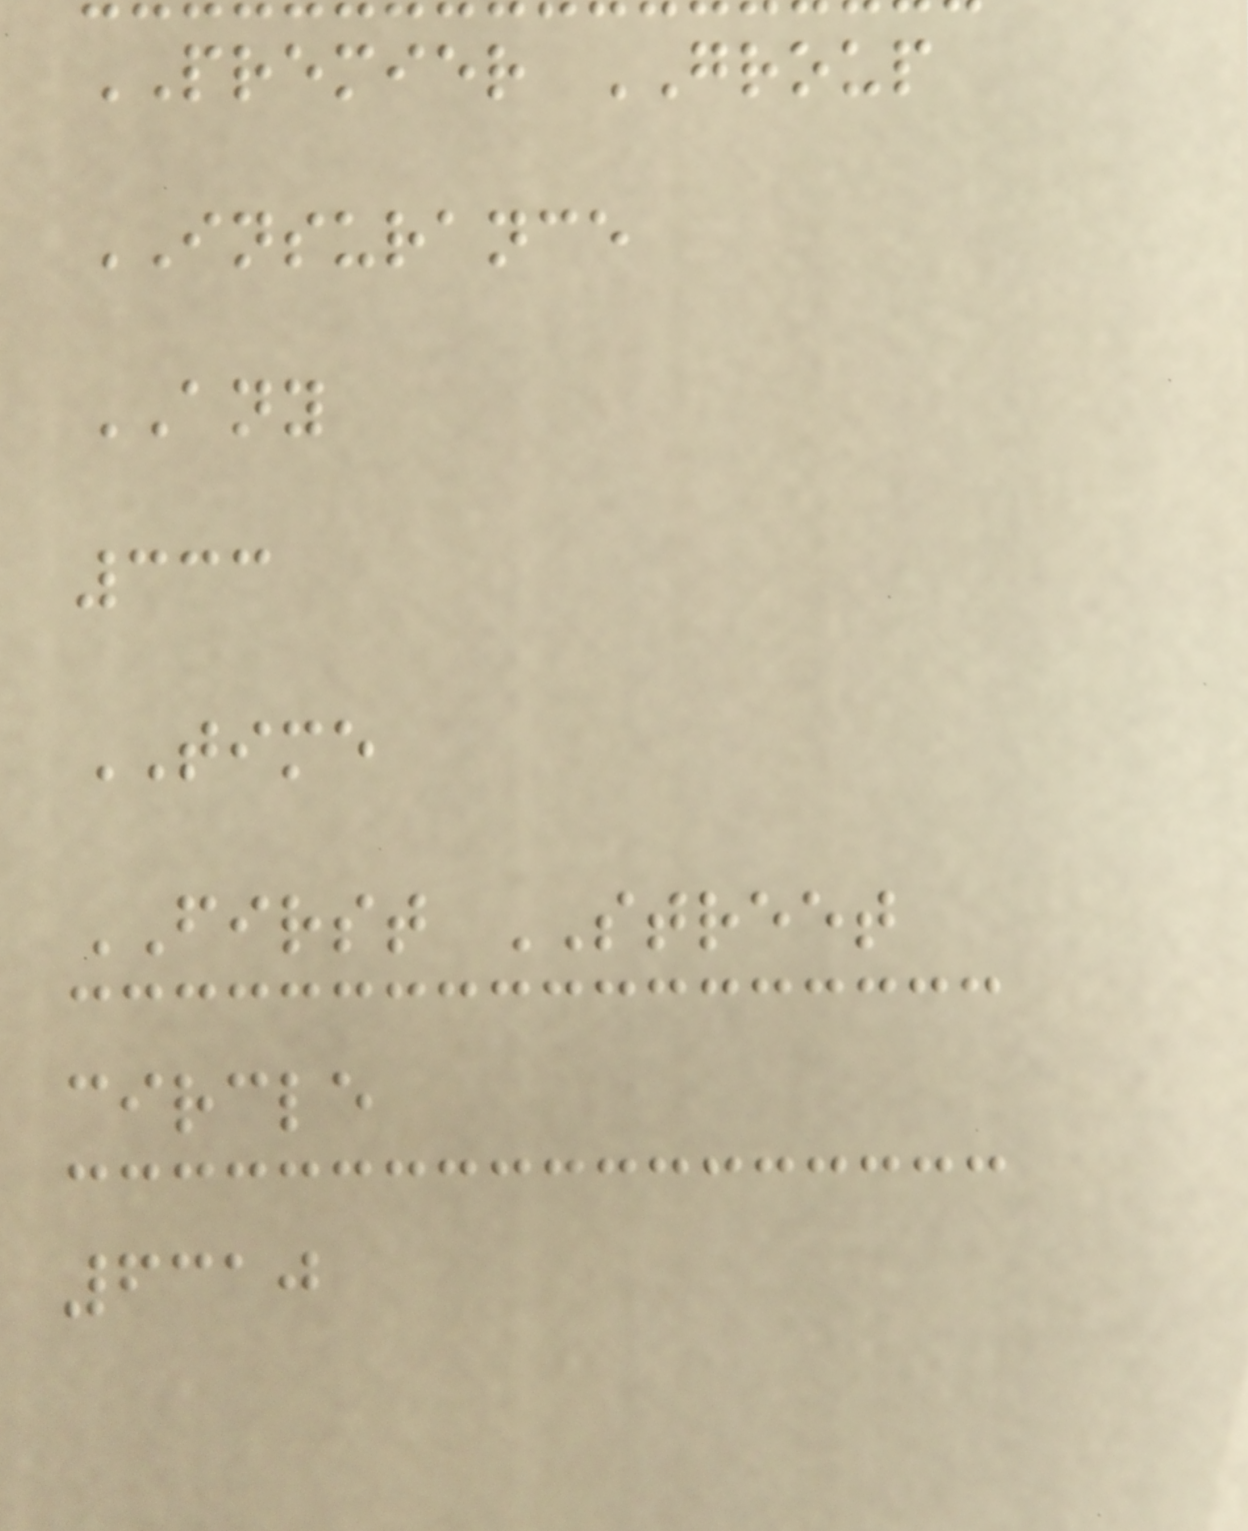PREMIER GROUP
INSURANCE
ANY
333
TIME
FIRST STREET
circle
6310
